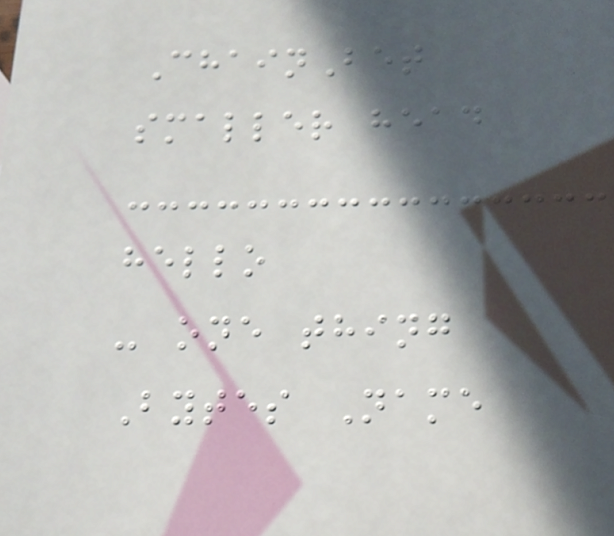ChainBet
smaller head
hello
- one thing
Bytes Name
